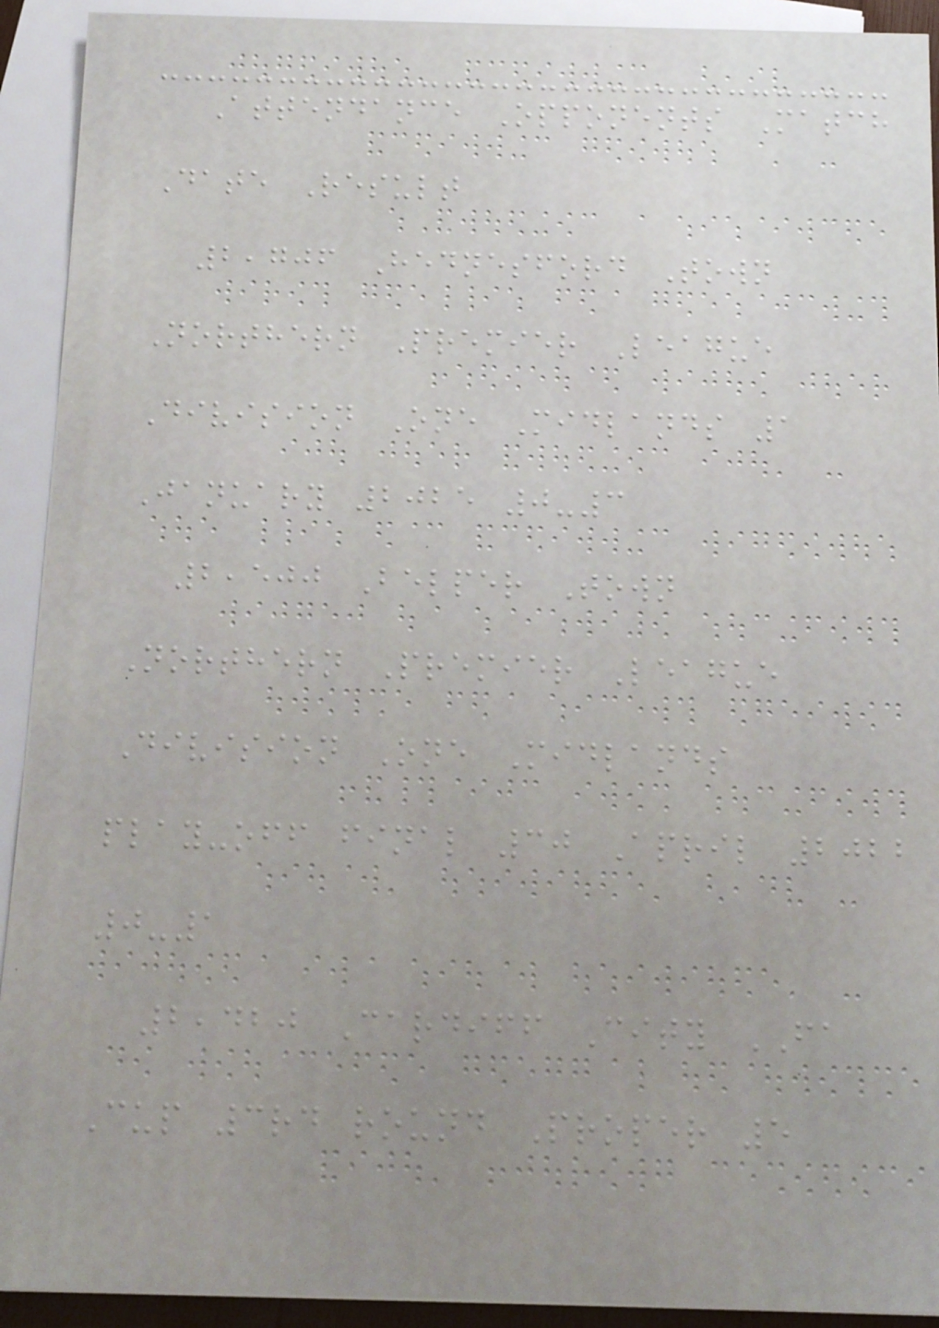Attendance Opponents Match
Date Result
2,706 Hednesford Town
Northern Premier League
Division One Midlands 1
January 2025 0-3
2,500 Belper Town
Northern Premier League
Division One Midlands
play-off final 30 April 2022
0-1
2,420 Cardiff City FA
Cup 3rd round Proper 5
